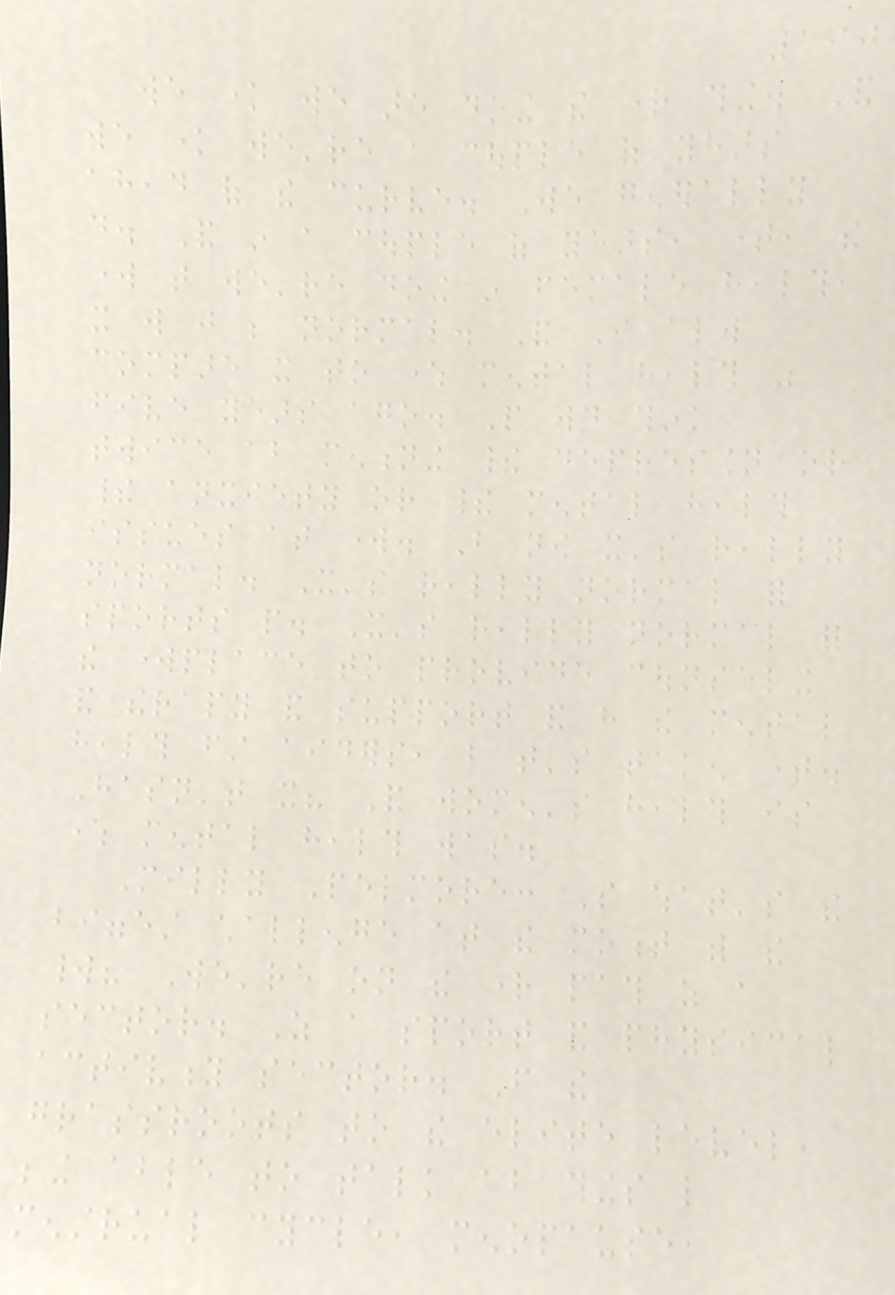190
we know we are doing the right thing. And
we know we're a couple of years
ahead of the curve. We generally
do. And in a couple of years, time, the
work that we're doing in female health,
it will just be normal. And I always
compare it to where mental health was
five years ago. People would think
twice about mentioning their depression or
their anxiety or their mental health
issues at work. But now it's really
normal. It's really normal for
sports people. It's really normal for
the workplace to provide counseling
and therapy and support and have the mental
health first aiders, but that's taken time.
Hasn't it? And women's health is
where mental health was.
Milly Pelmore: So what's the
biggest challenge at the moment with the
world? We're on the right path as a
sector. As a sport and physical
activity sector. From the
grassroots to the elite level,
being able to talk about things like
menstrual cycle, menopause,
